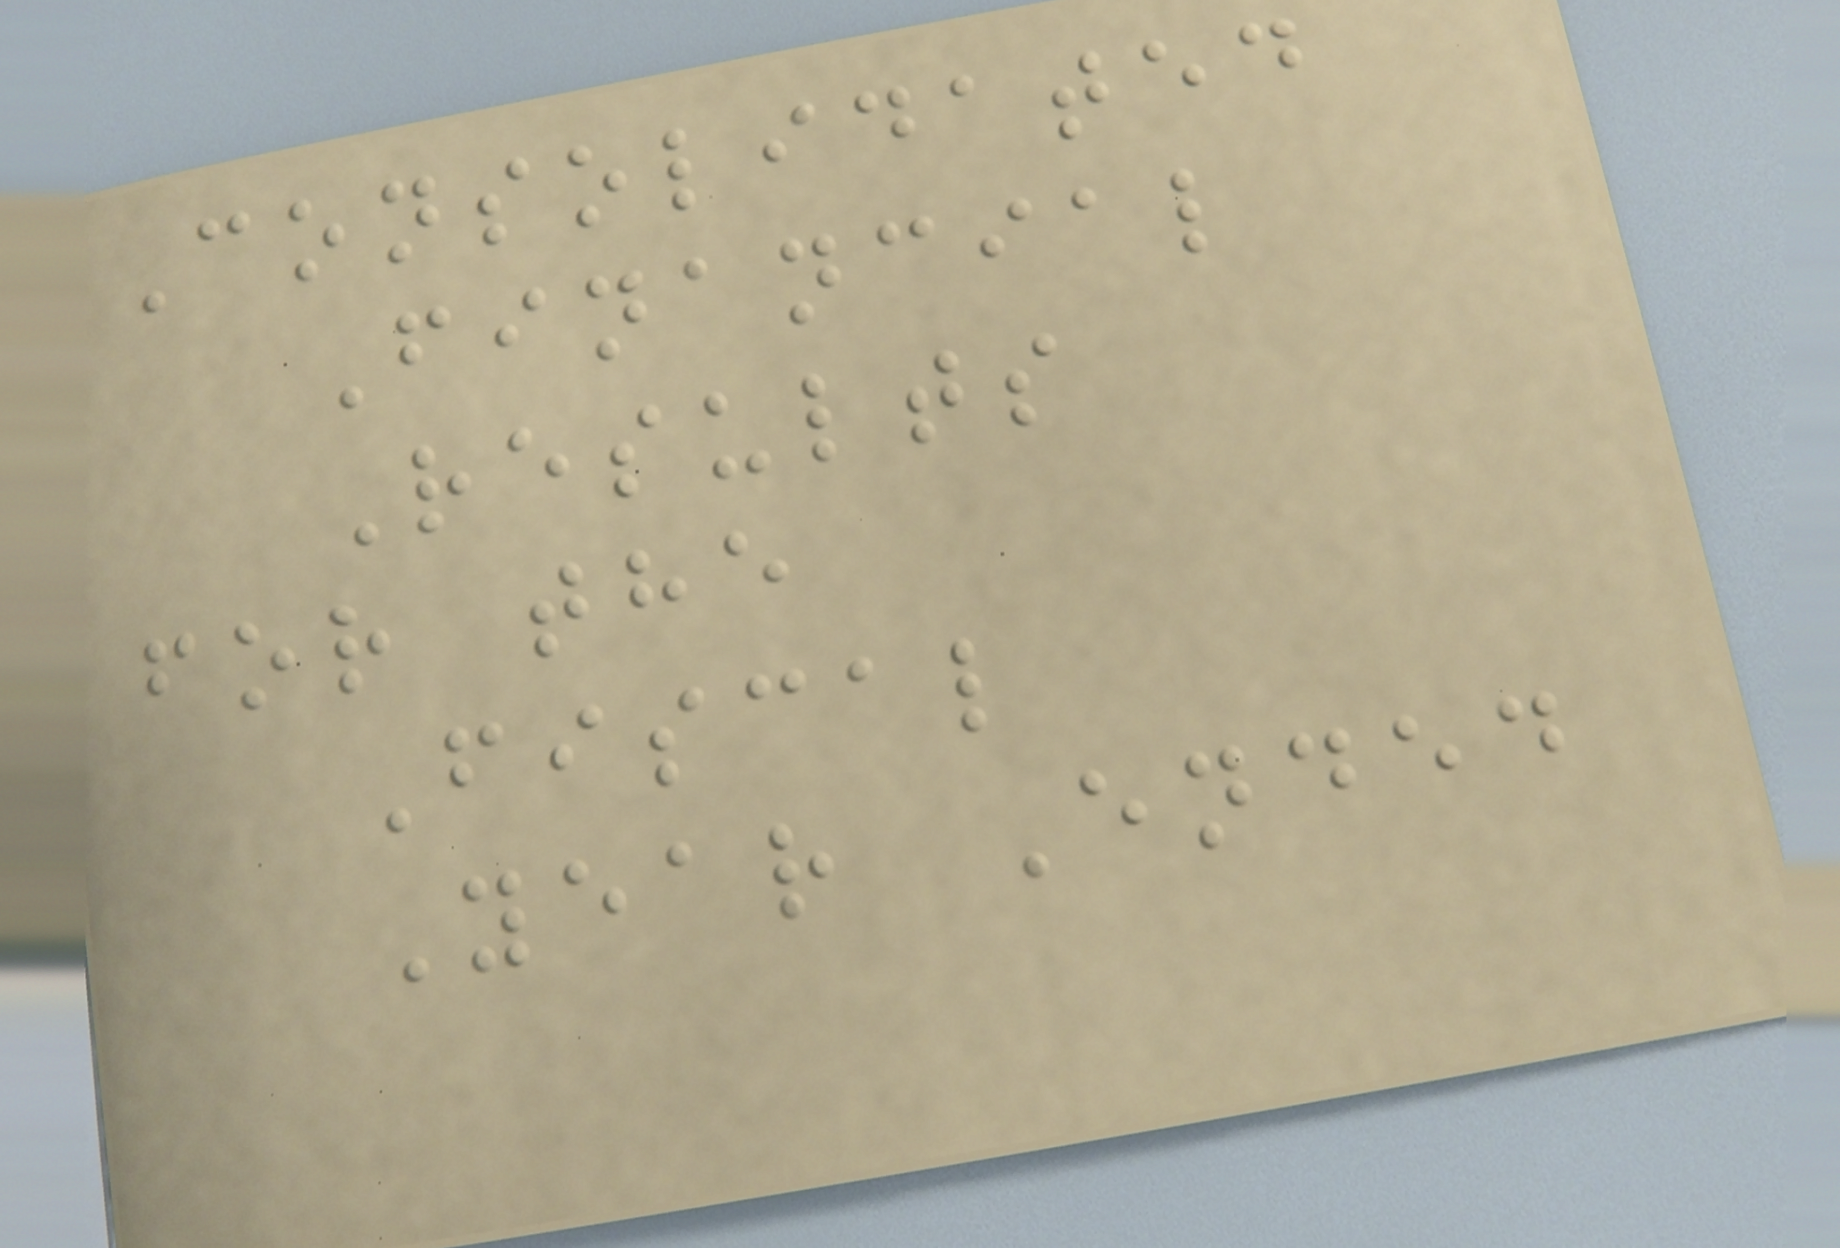Consolidated
Financial
Results
for the
Fiscal
Year Ended
